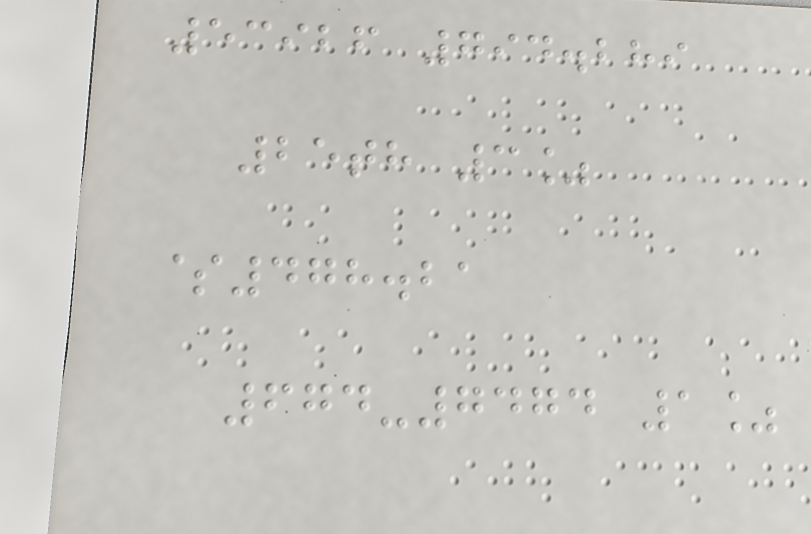53926 794.289
25th 3%
$478.21
674-7474 1%
